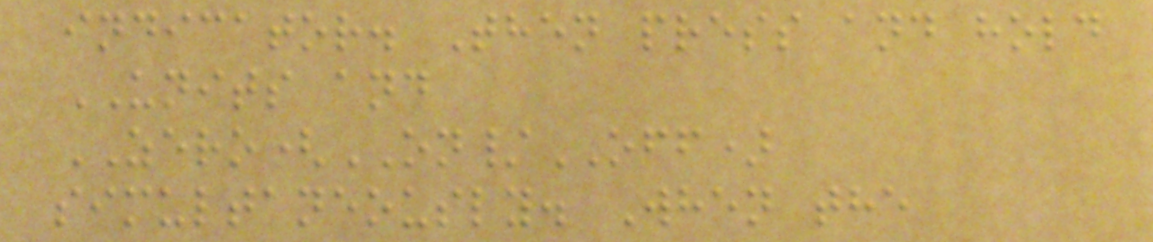indicator. Then press and hold
UNITS and
ZERO(ON/OFF)
simultaneously. When the
